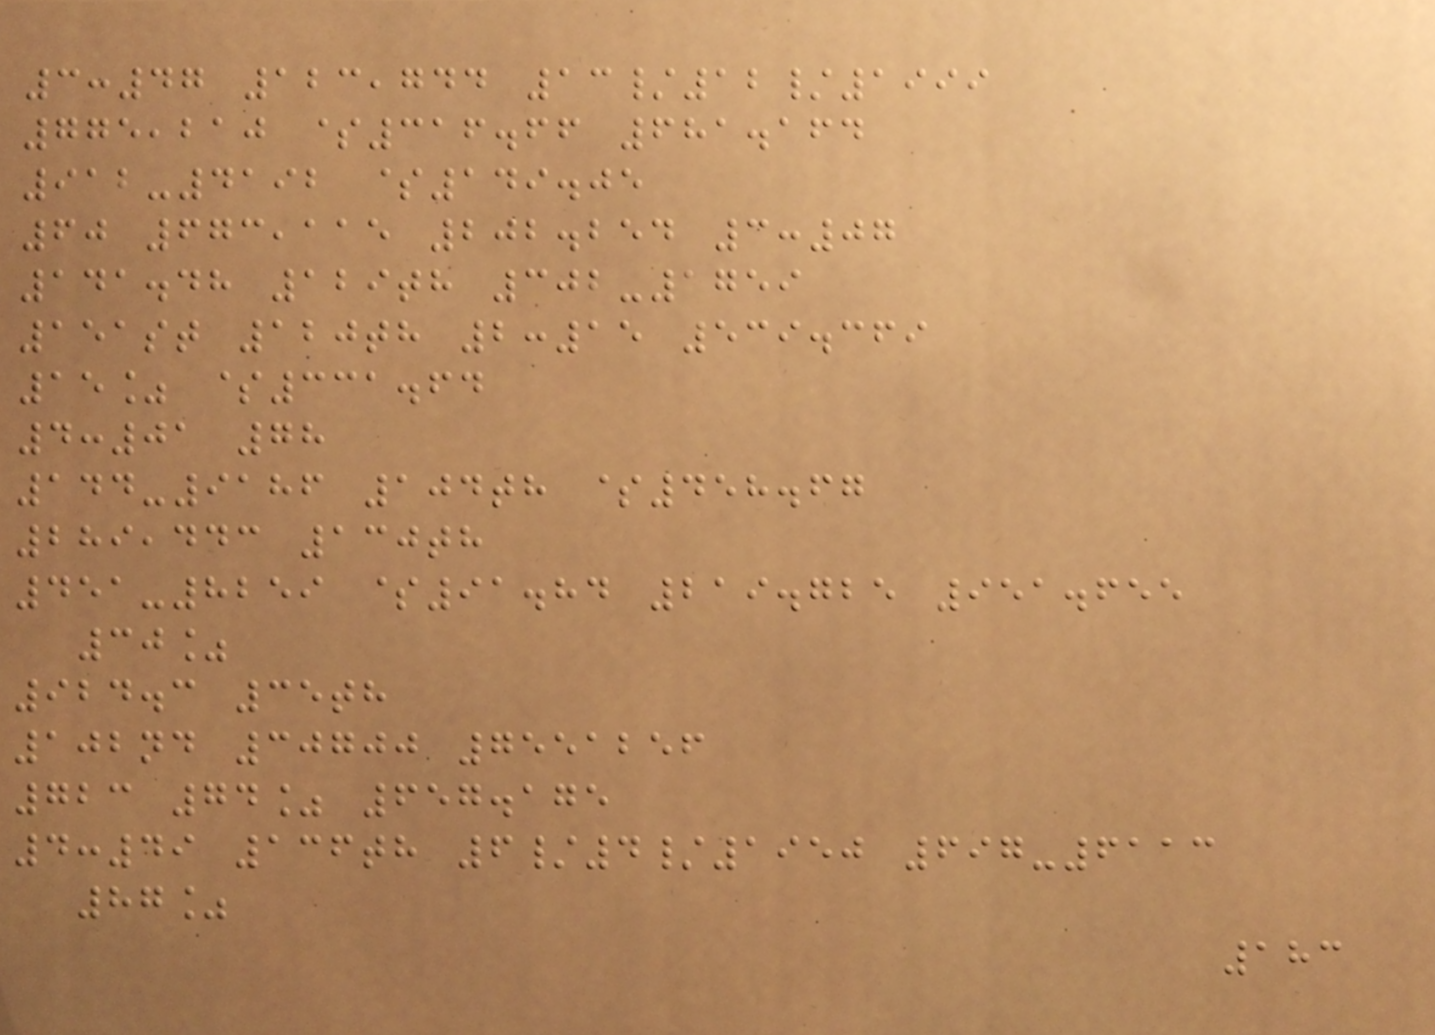3:47 123,744 13/12/1999
775,210 $316.66 681.164
912-4192 $149.05
60 673,115 202.254 3:07
141.48 129th 302-1759
151st 120th 2:15 539.369
15% $331.64
4:01 78
144-9186 104th $458.67
289,443 130th
451-8259 $91.84 219.725 951.655
30%
924.3 35th
102nd 30700 7551256
723 74% 657.175
4:49 136th 6/4/1950 697-6113
87%
183
